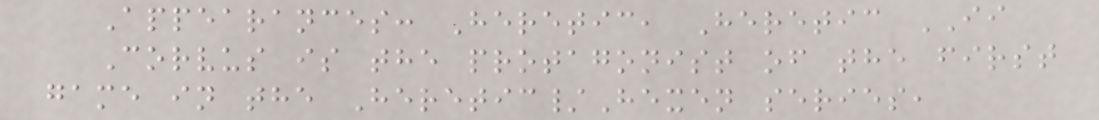Appearances: Heretic, Heretic II
Corvus is the protagonist of the first
game in the Heretic/Hexen series,
